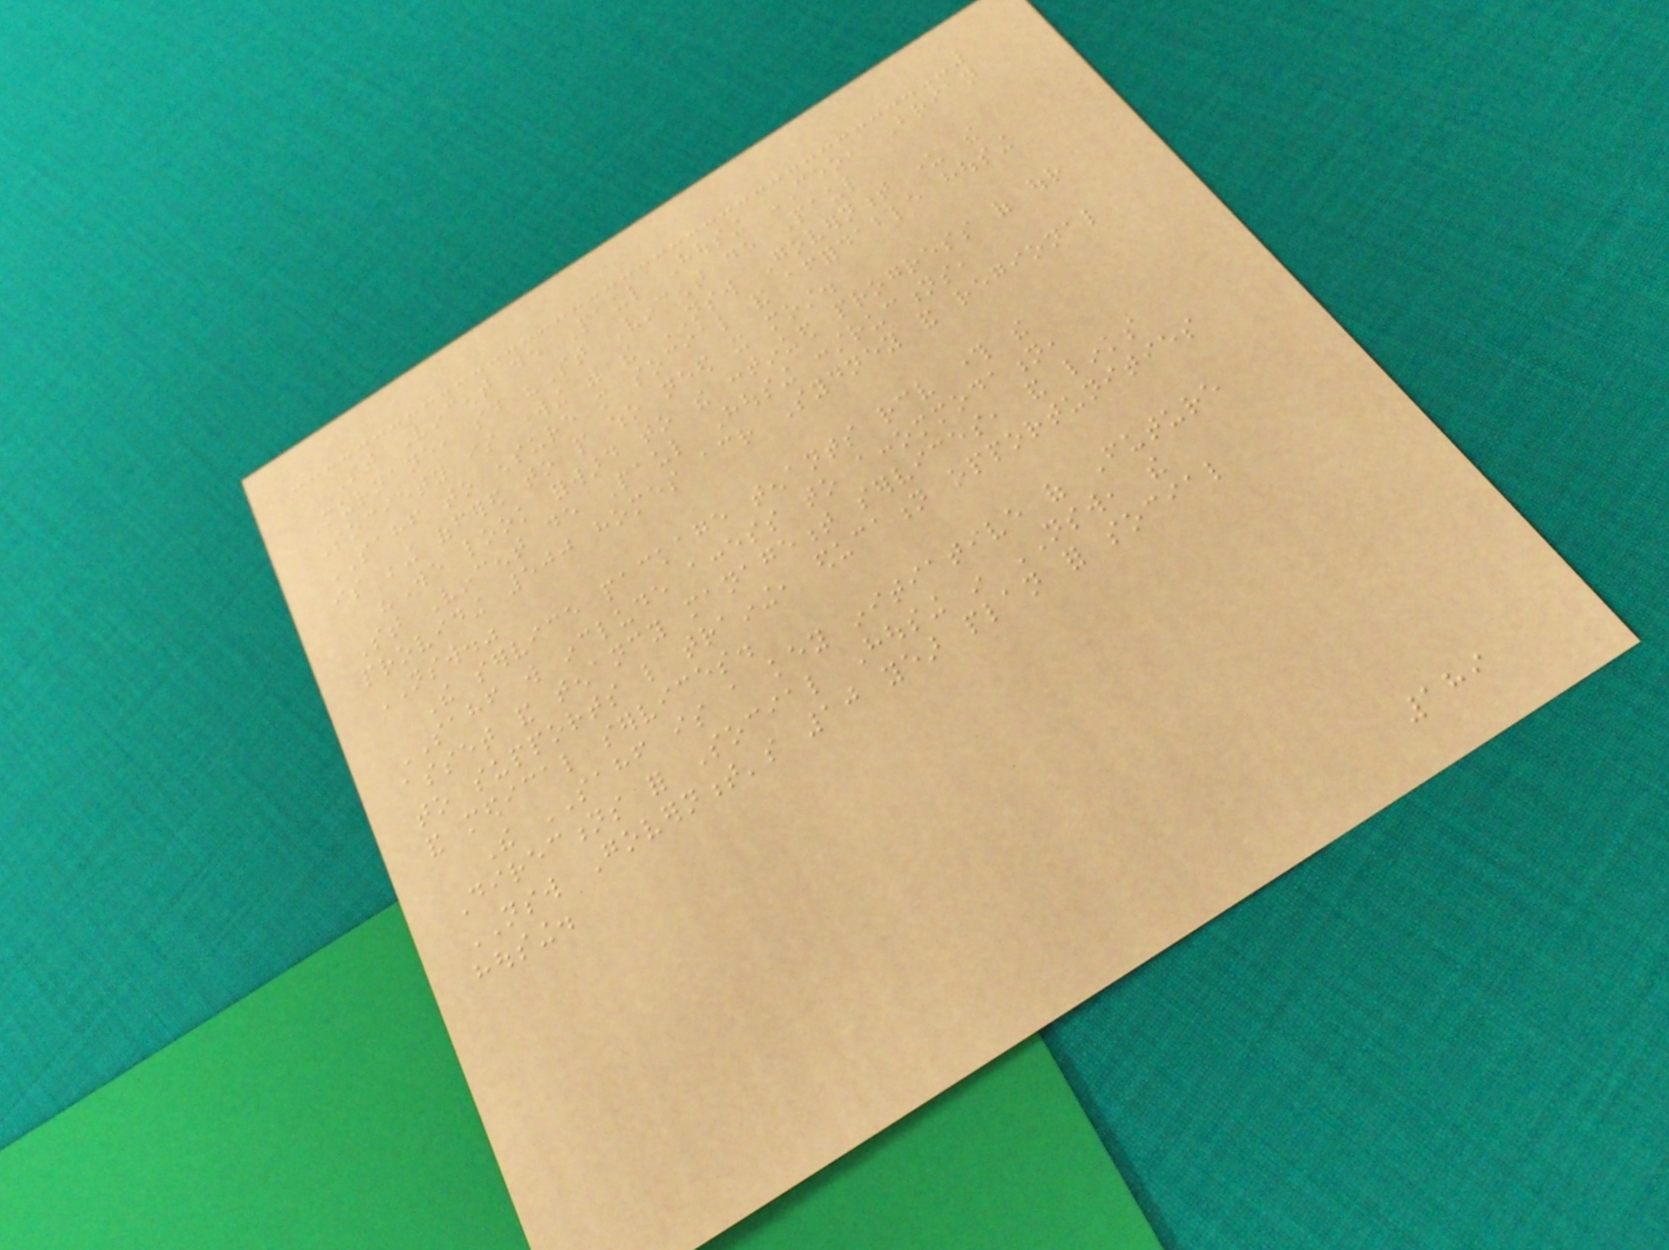St Vincent de Paul Housing CEO, Brian
Murnane, said "St Vincent de Paul
Society is working with the NSW Government under the
SAHF to ensure more social and affordable housing
is being offered to people who need it most.
"We look forward to the continued progress of our
St Vincent de Paul Housing constructions,
providing 500 homes across Sydney and regional
NSW."
The service package tenants receive through the
SAHF will include access to accommodation,
asset and tenancy management services, and links
to supports like training, education opportunities
and medical services.
The SAHF is a key initiative of Future
Directions for Social Housing in NSW, the
NSW Government's 10 year plan for social
housing.
189
